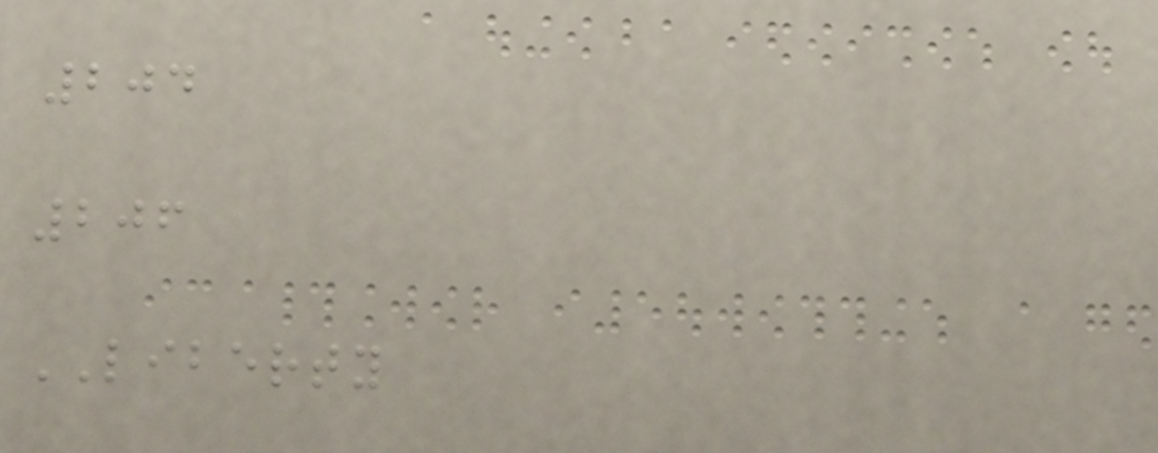204
206
LIBERTY
